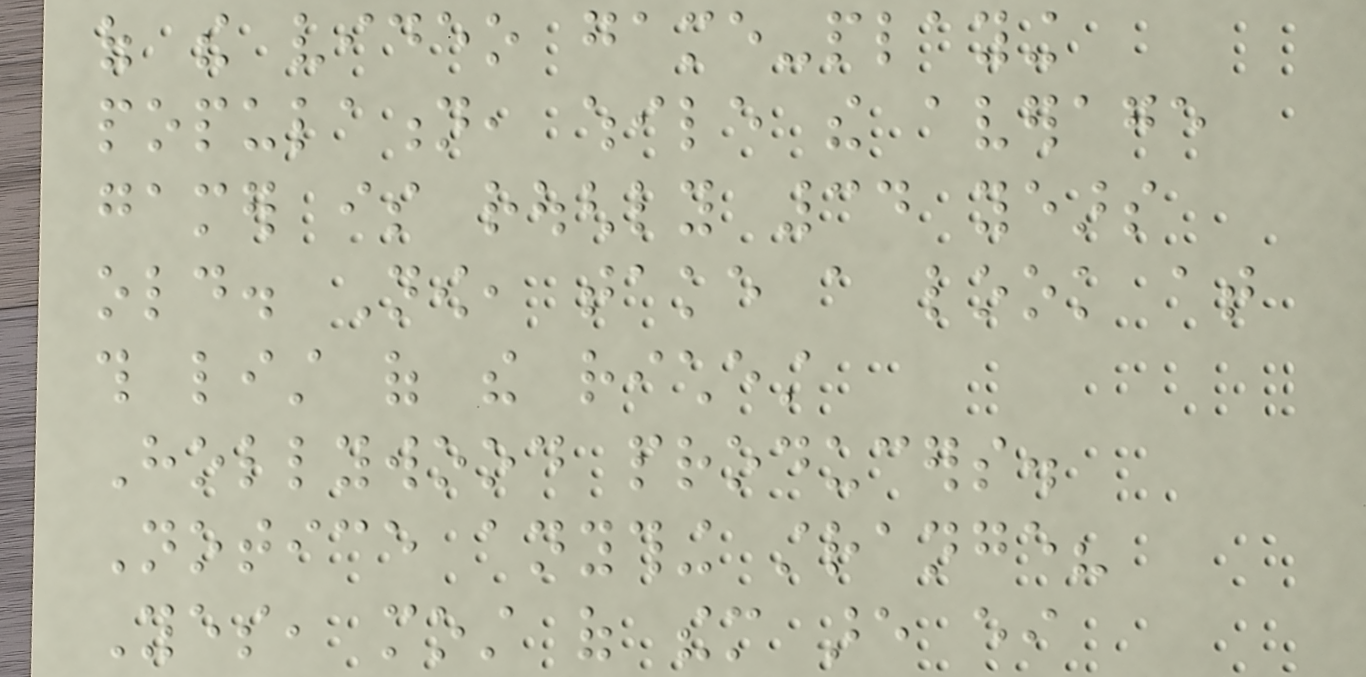of the video game-playing
population, while the average
gamer is roughly 34 years
old. Now, take a look at
this list of the richest
Hollywood producers.
Notice anything strange?
Yes, most of them are either
